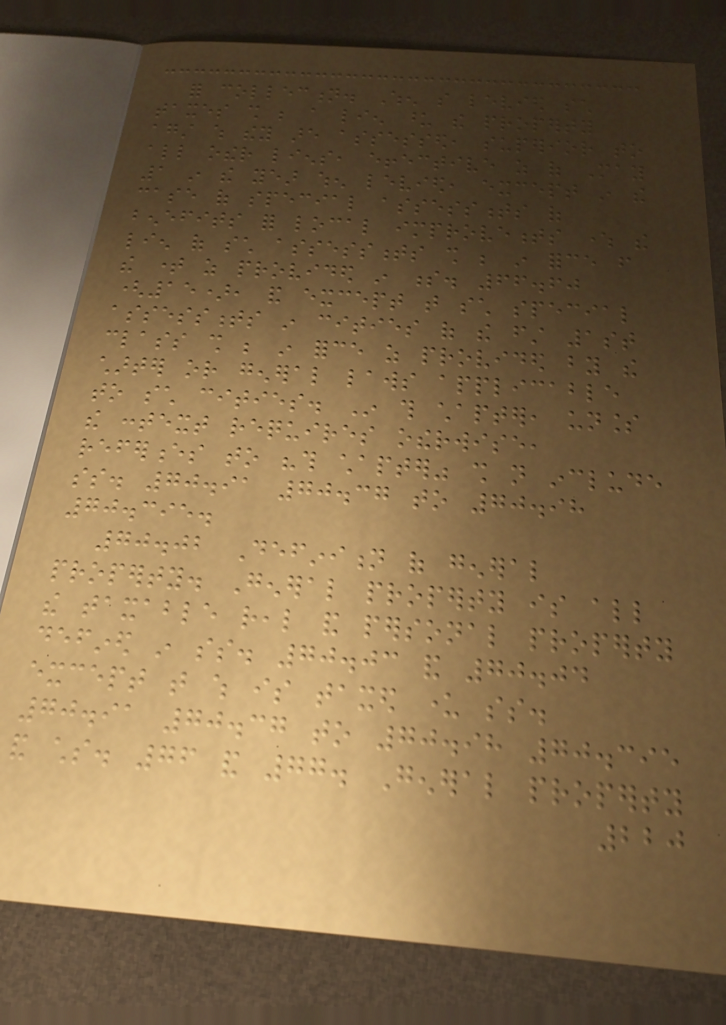for collection. When so levied such
taxes shall be a lien upon the property
against which they are assessed, superior to
all other liens, effective as of May
1 in the year when levied, except in the
case of special assessments of
benefits for local improvements where the
lien of such assessments shall be in force from
the time as provided in s. 66.60
(15), and except that such special
assessments in cities of the first 1st
class shall be in force as provided by the
charter or general laws applicable
to such cities. In this chapter, unless
the context requires otherwise,
references to "this chapter" shall not include
ss. 70.91 70.37 to 70.98
70.395.
70.02 Definition of general
property. General property is all
the taxable real and personal property
defined in ss. 70.03 and 70.04
except that which is taxed under ss.
70.91 70.37 to 70.98 70.395
and chs. 76 and 77. General property
220
